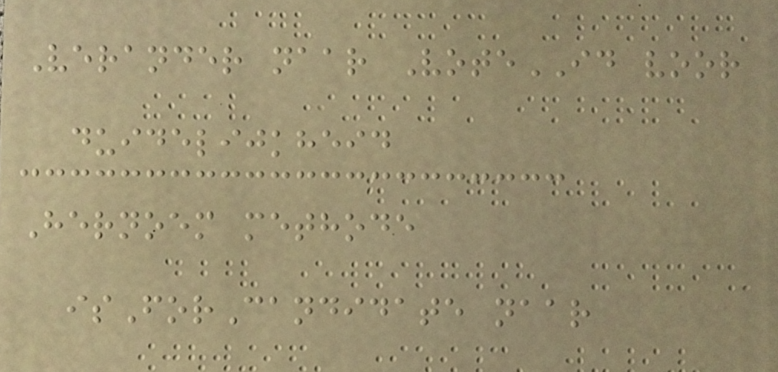Verander naar VoteID voor
duidelijkheid
Hernoem methode
isForCandidate naar
